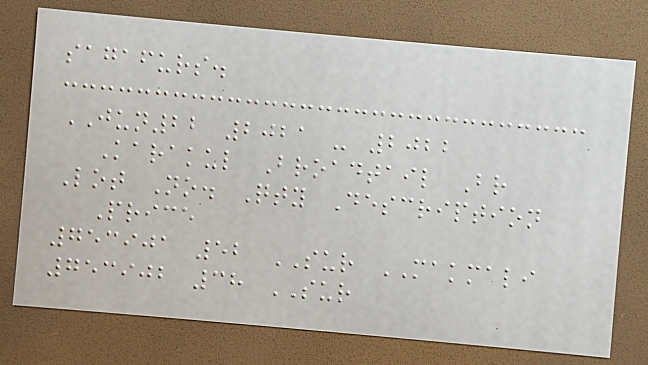sagafurs.
JUN22 2021 - 2022
Karakul Broadtail Br
Lot No. Qty Description
Price
753901 52 SUR MAKMALI
753902 38 SUR
